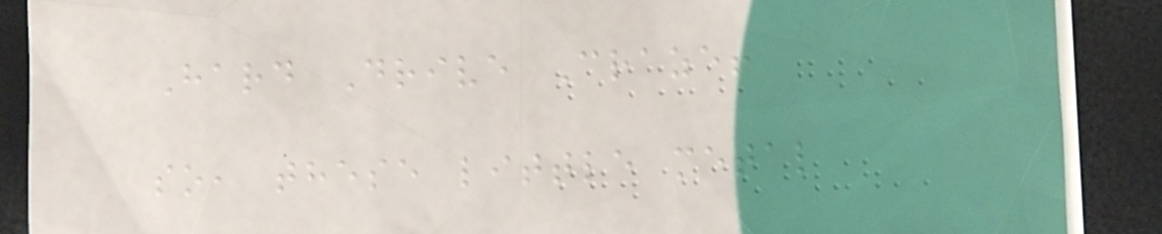Hard Drive Craze!
so, these little metal
